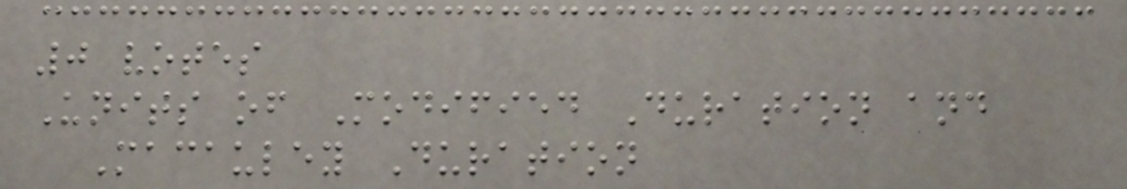0 votes
Units of Modified Duration and
Macauley Duration
